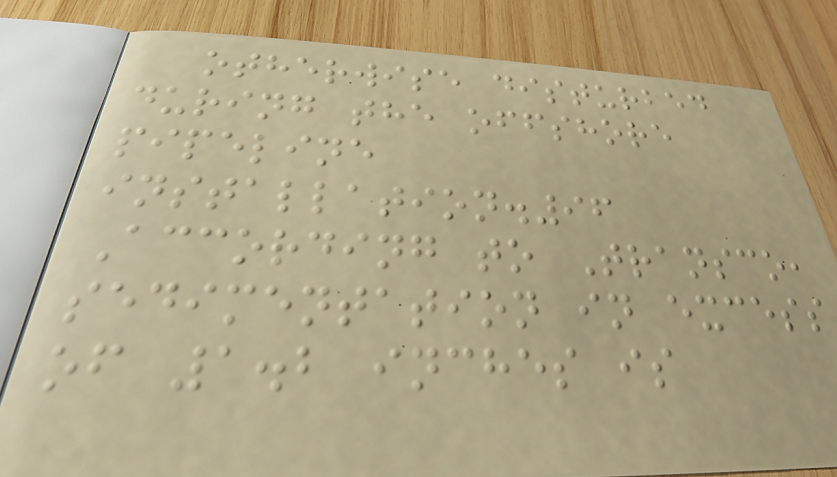otherwise disturbed
during the offshore
pipeline
installation.96
According to Transco,
sedimentation in excess
of 1.2 inches is
